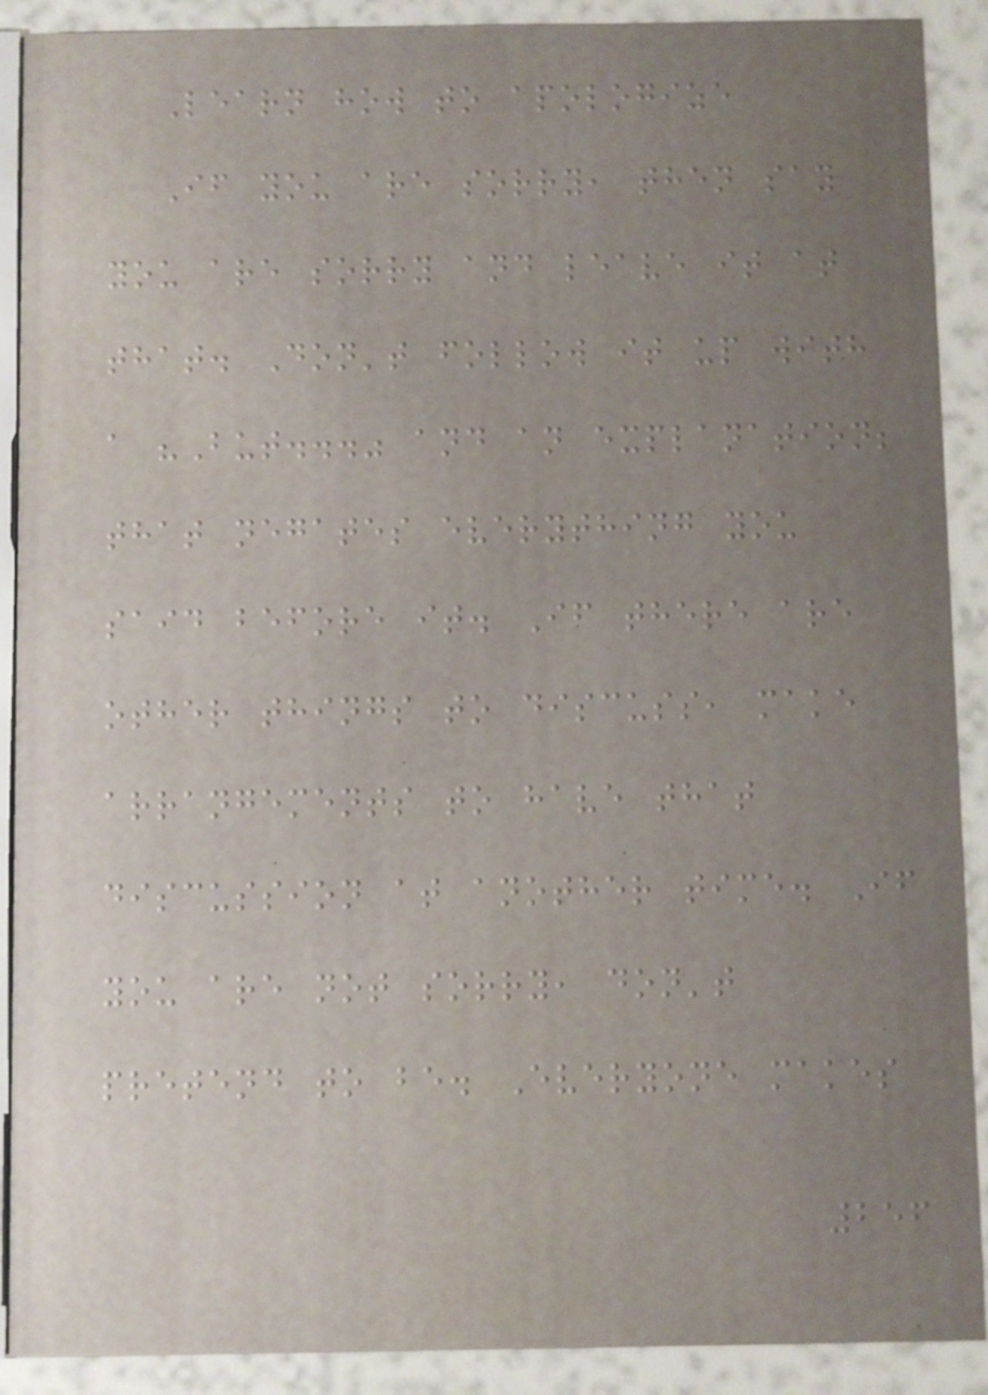Learn how to apologize
If you are sorry, then say
you are sorry and leave it at
that. Don't follow it up with
a "But..." and an explanation;
that negates everything you
said before it. If there are
other things to discuss, make
arrangements to have that
discussion at another time. If
you are not sorry, don't
pretend to be. Everyone makes
256
